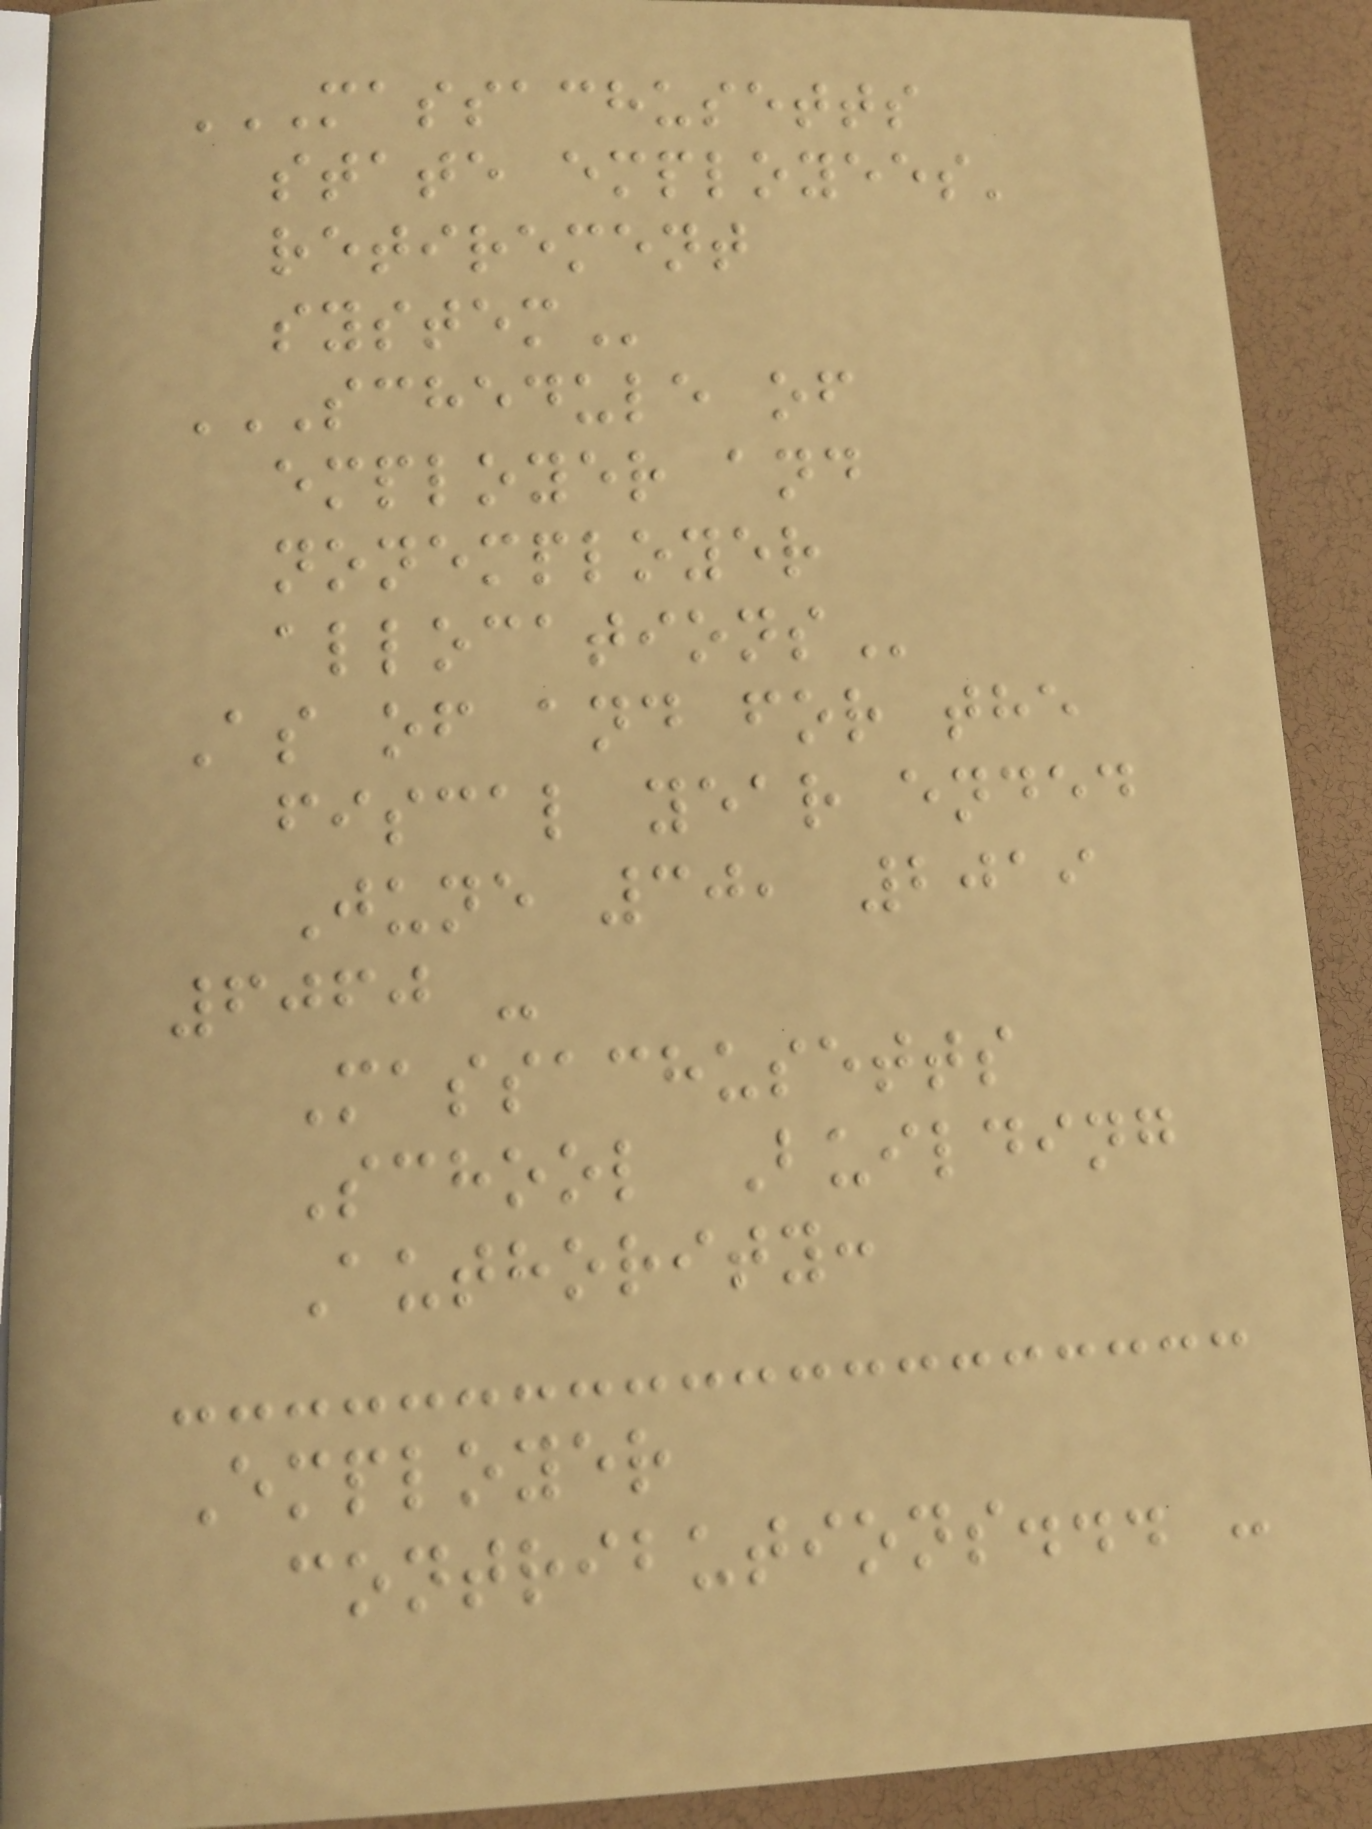MASSACHUSETTS
STATE EMPLOYEES'
RETIREMENT
SYSTEM
SCHEDULE OF
EMPLOYER AND
NONEMPLOYER
ALLOCATIONS
As of and for the
fiscal year ended
June 30, 2019
6060 -
Massachusetts
School Building
Authority:
Employer
contributions... -
